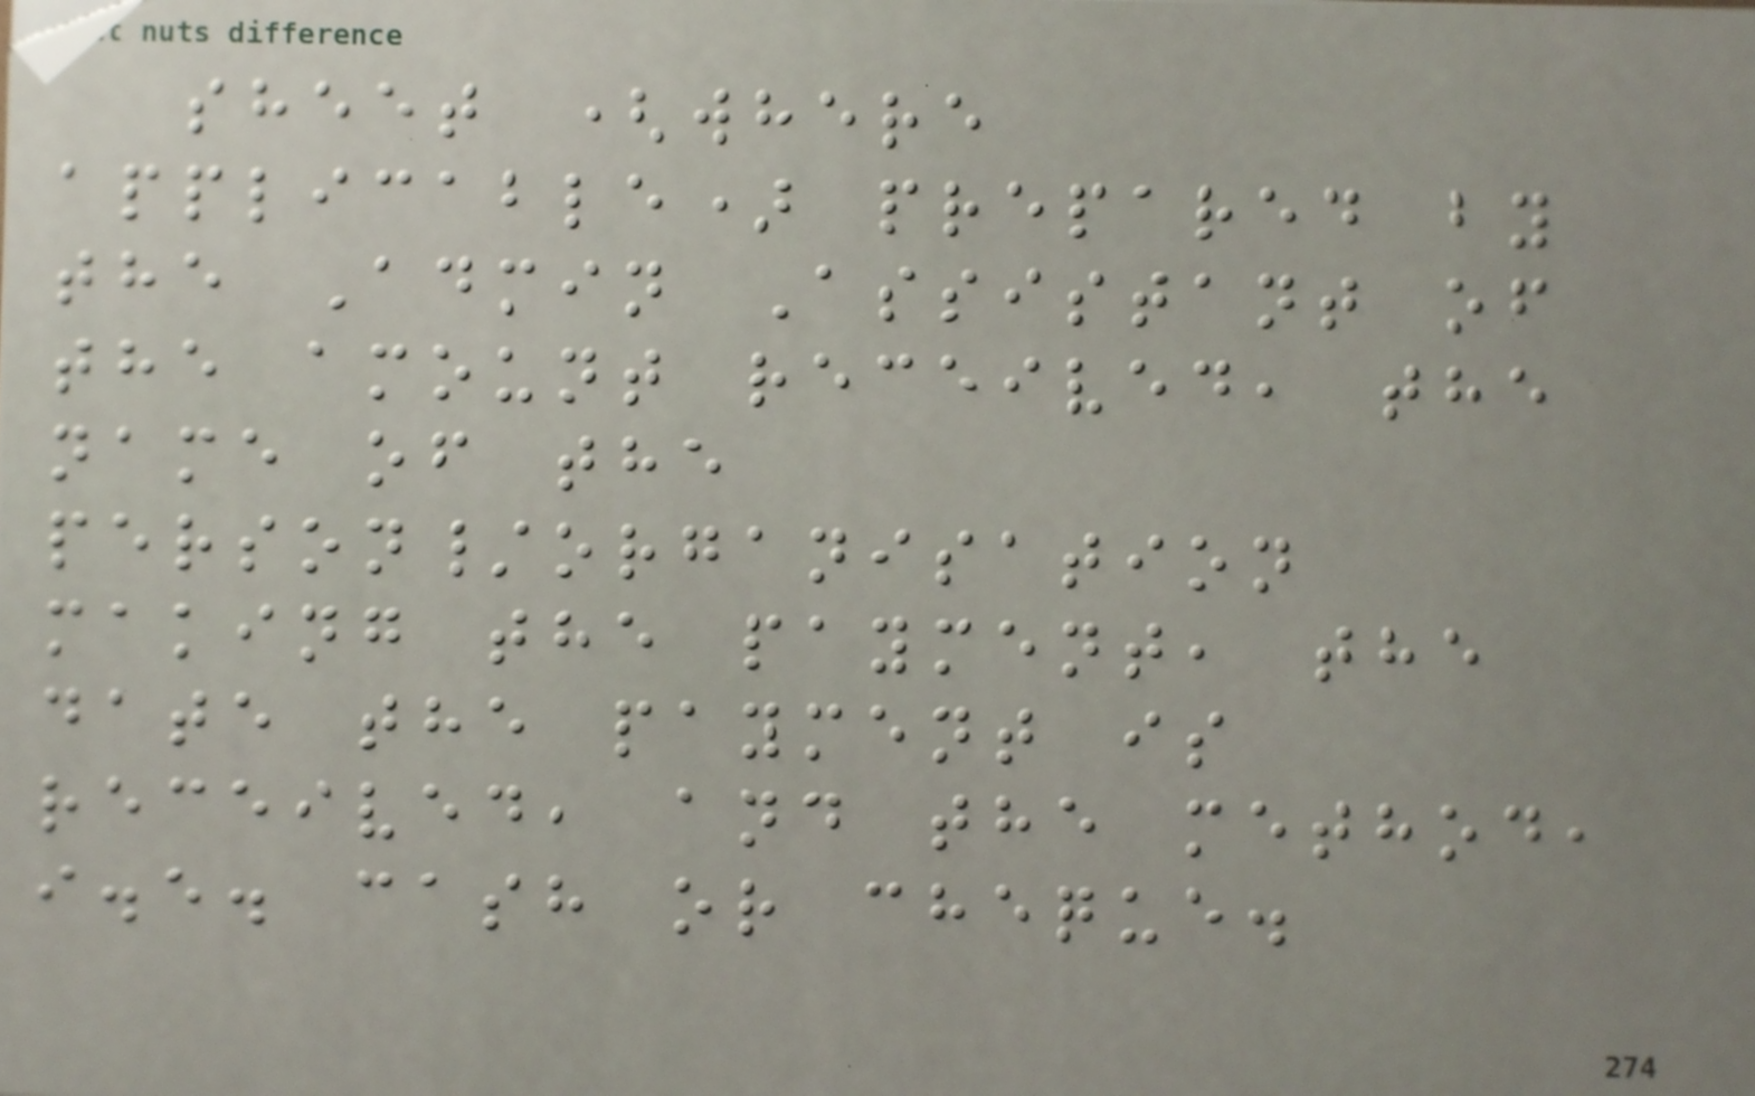sheet (where
applicable) prepared by
the Admin Assistant of
the amount received, the
name of the
person/organisation
making the payment, the
date the payment is
received, and the method,
i.e. cash or cheque.
